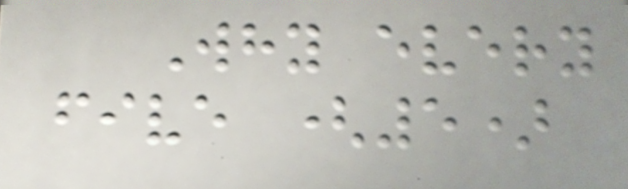Why every
five (5)
